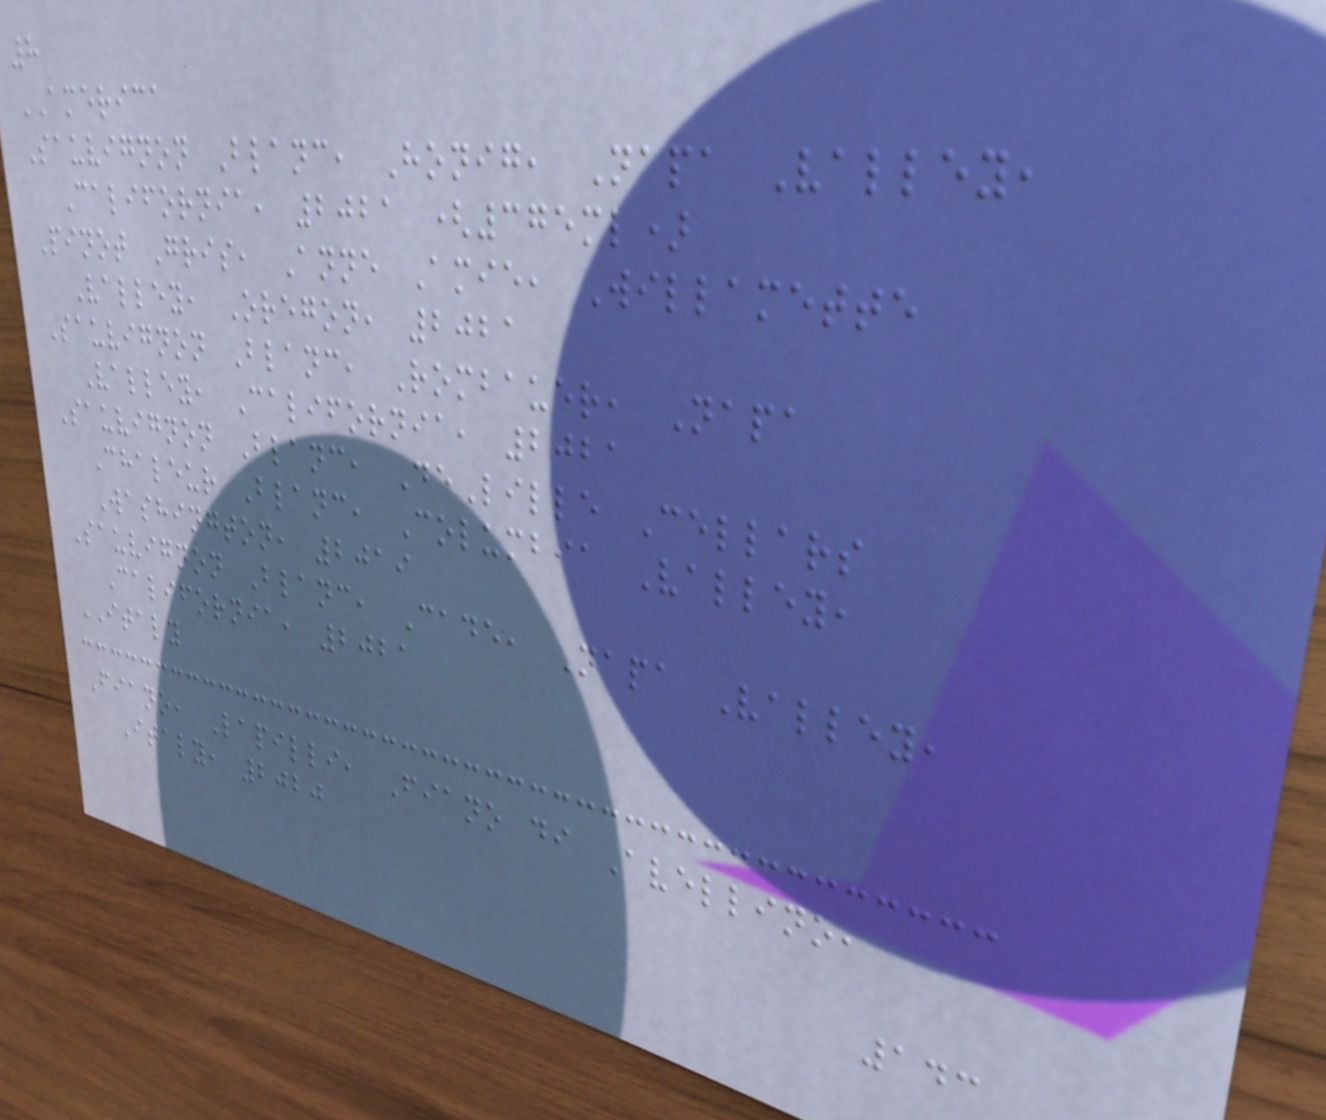8
AMERICA
Sauvignon Blanc, Honig, Napa Valley,
California, 2021 (375ml)
Pinot Gris, Anne Amie, Willamette
Valley, Oregon, 2021
Sauvignon Blanc, Rombauer, Napa
Valley, California, 2021
Sauvignon Blanc, DeLille Cellars
Chaleur Blanc, Columbia Valley,
Washington, 2019
Sauvignon Blanc, Cade, Napa Valley,
California, 2021
ITALY
Fiano, Lapilli, Fiano di Avellino,
Italy, 2020
143
